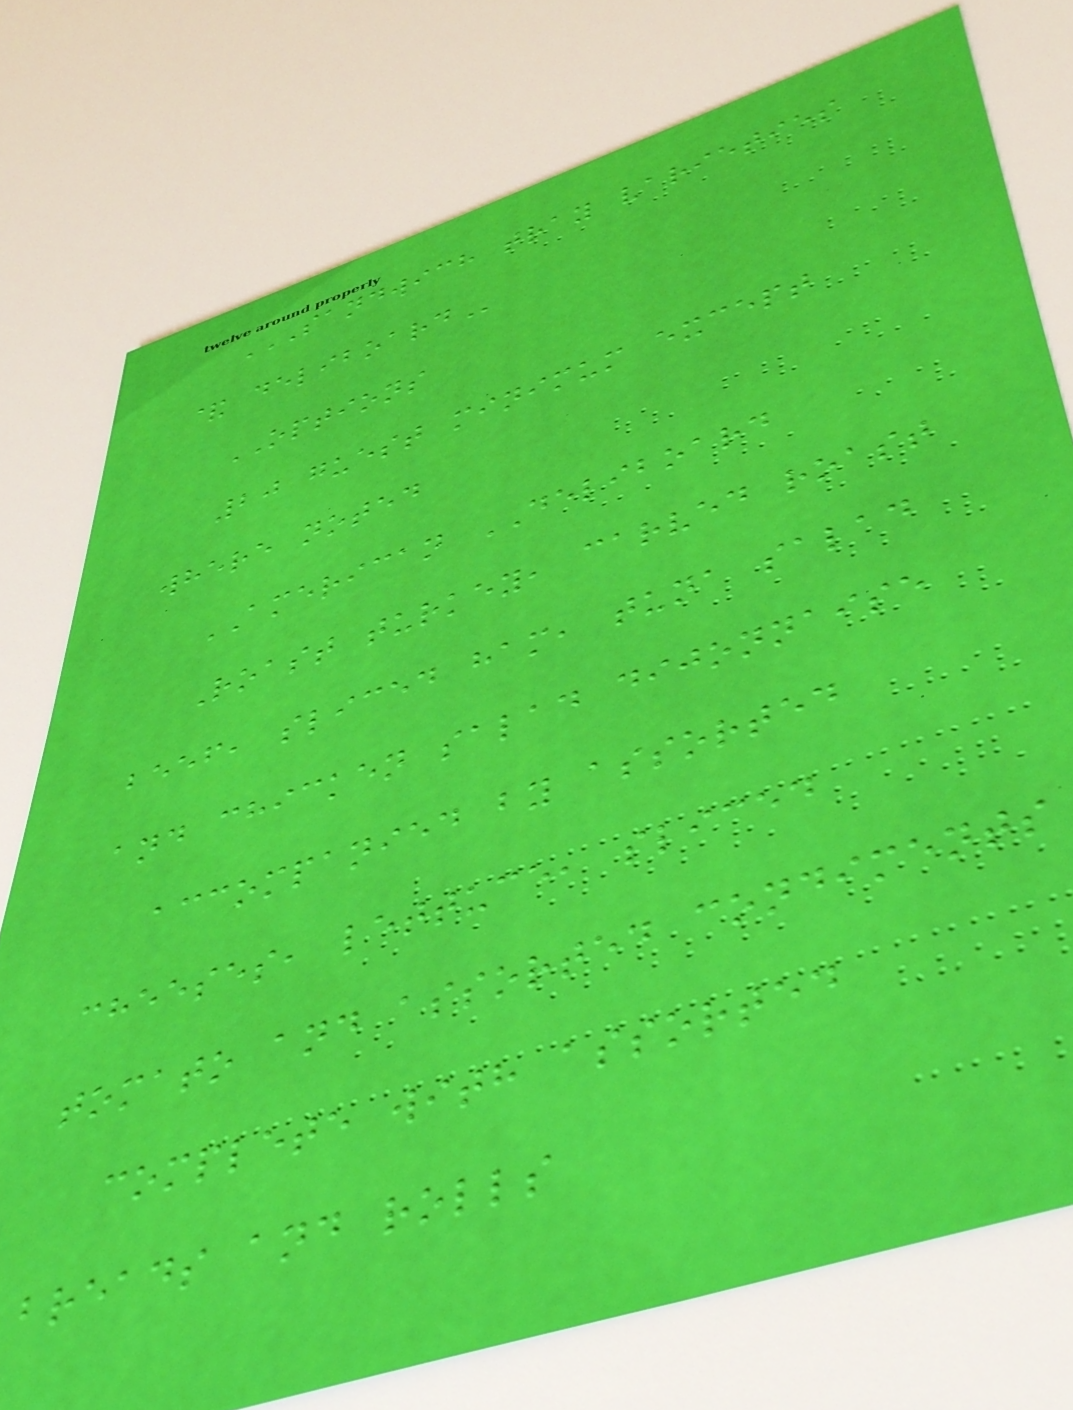SANDWICH TRAY VARIETIES
& DELIBOARD
OPTIONS
20 guest minimum except
where noted
AMERICAN DELIBOARD
Roast turkey, carved roast
beef, sliced ham, tuna salad
and chicken salad dijonnaise
accompanied by assorted
cheeses, lettuce, sliced
tomato and assorted condiments
complete with assorted
breads and rolls
